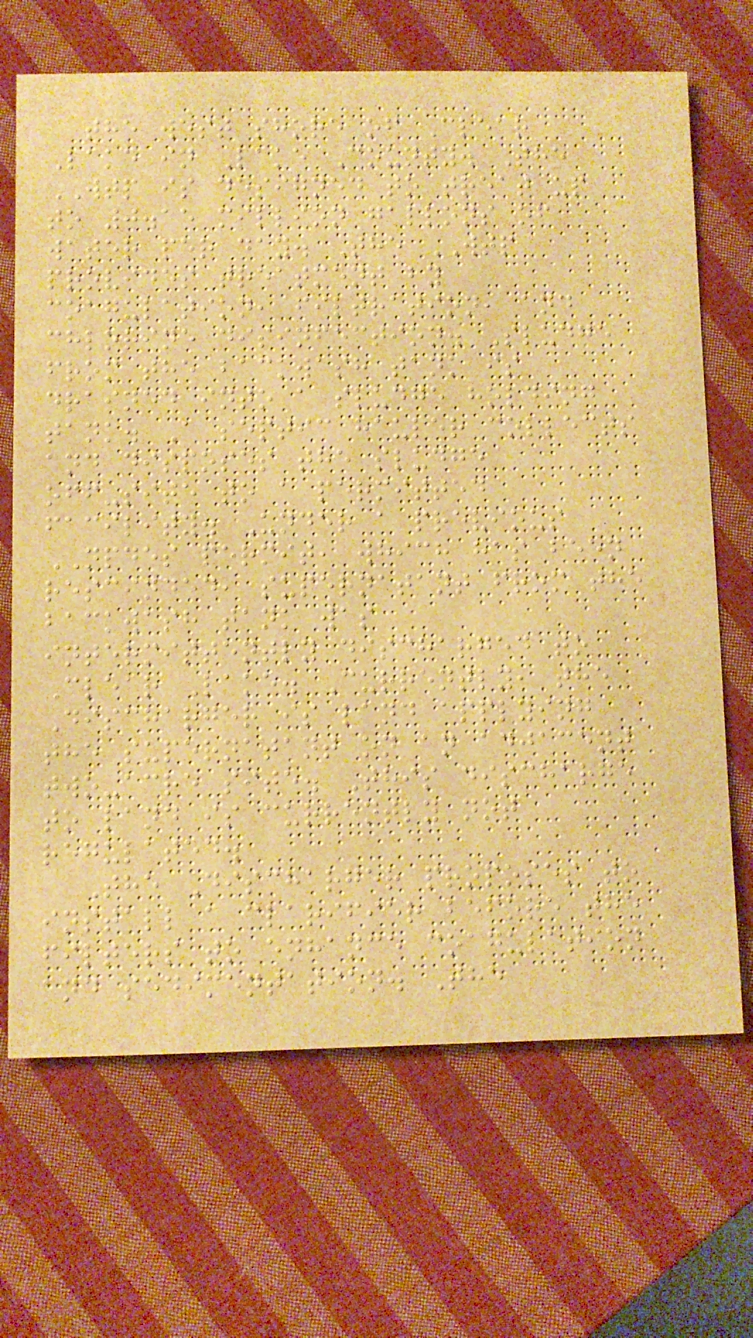the west shore of Clear
Lake in Lake County. The
WTP is designed to treat up
to 0.15 million gallons of
water per day. The WTP
provides treatment by
coagulation, filtration, and
chlorine disinfection. Sludge
from the backwash tank is
drained into a sludge holding
tank. A septic hauler collects
and disposes the sludge
off-site to a permitted
facility. Under a previous
NPDES permit, which has been
rescinded, supernatant from the
backwash tank was
intermittently discharged to
Clear Lake. Currently, the
Discharger is land applying
the supernatant on an adjacent
two-acre site. This discharge
to land is currently not
regulated.
The Discharger proposes to
install a clarifier before the
filters to enhance coagulation
and sedimentation. The
